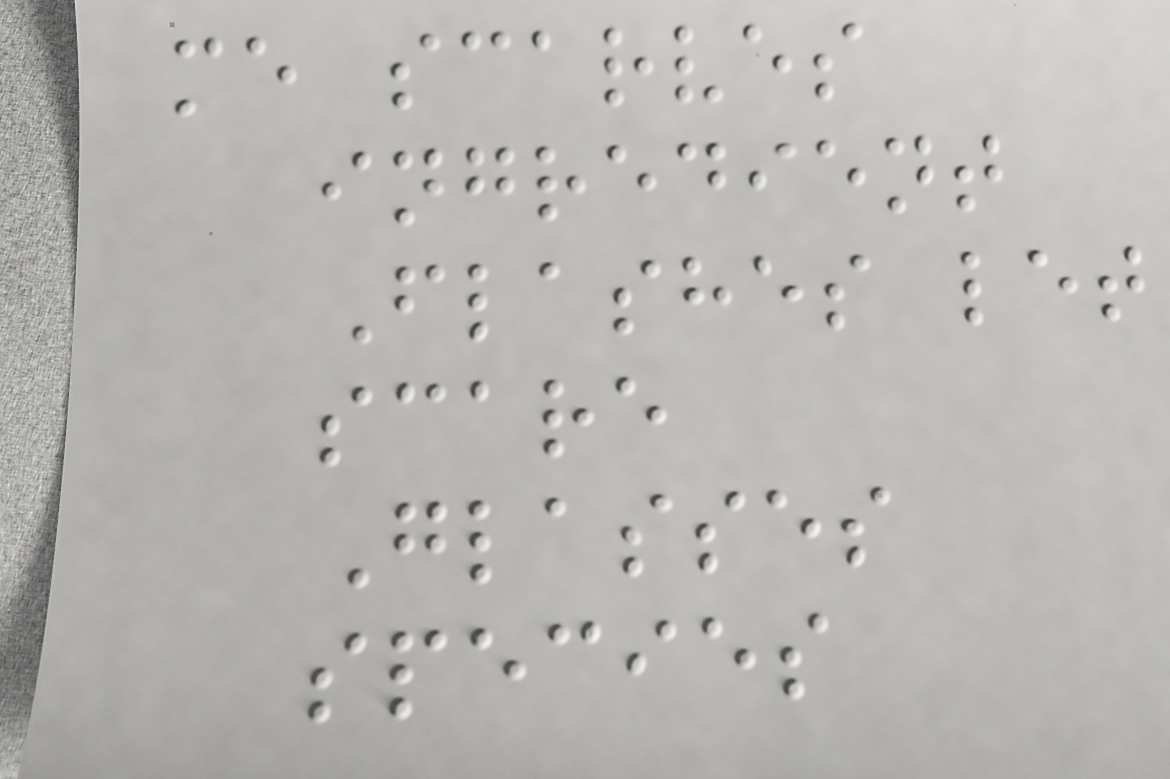me scarves
ingredient
Flashes let
scare
Glasses
species
